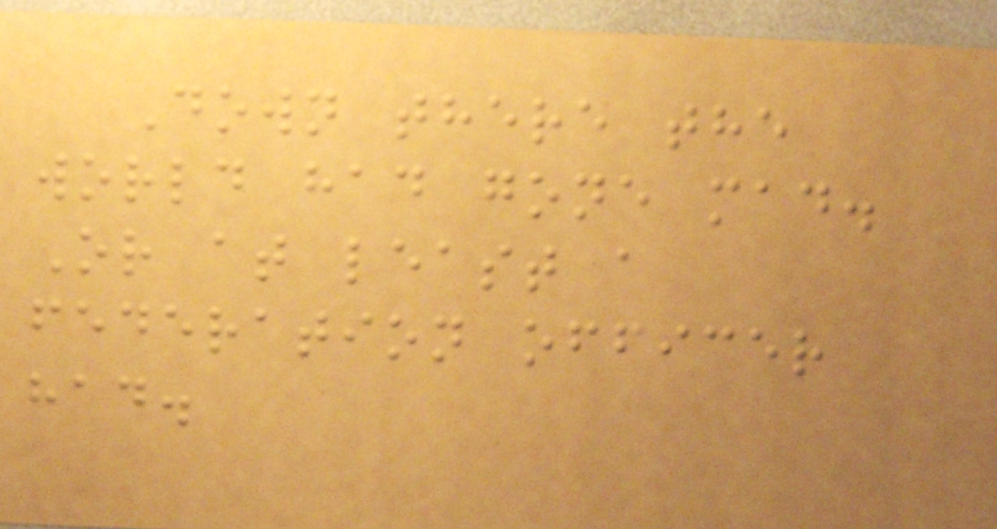Down there the
world had gone mad.
Or at least a
federation officer
had.
